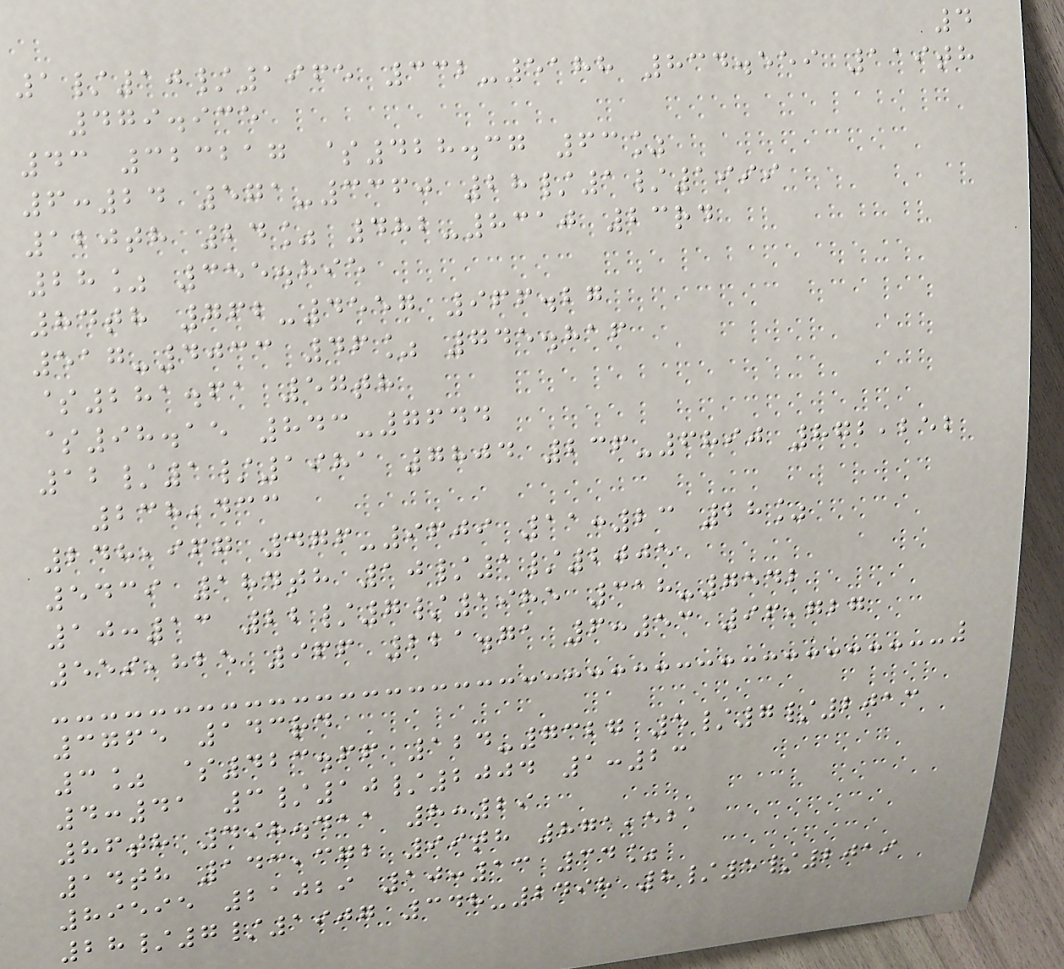4
1/10/1965 332-5188 834.559 119th
479.935
43 323217 $428.37 63%
6:24 571-3360 28/1/1999
120th 24% 482-8310 23rd
28% 355.895
84th 762-4557 966.27
517-4033 46% 745.816
$281.61 57th
$98.15 843-7644
12/1/1981 7804 236-6890 872,252
238,433
248,967 476-9609 11:23 28%
5439 184th 10/1/2005
10:13 22/7/1985 318-7542
559,825 966 221.71 6:53 96,727
3765 143rd
3% $423.66 124-7327 5/7/2013
4:41 3/10/2004 1:23
86th 498.411 8:29
14th 143,372 99th 871,521
89595 21029 10:13 34%
28/7/1907 348-2498 8/5/2019
